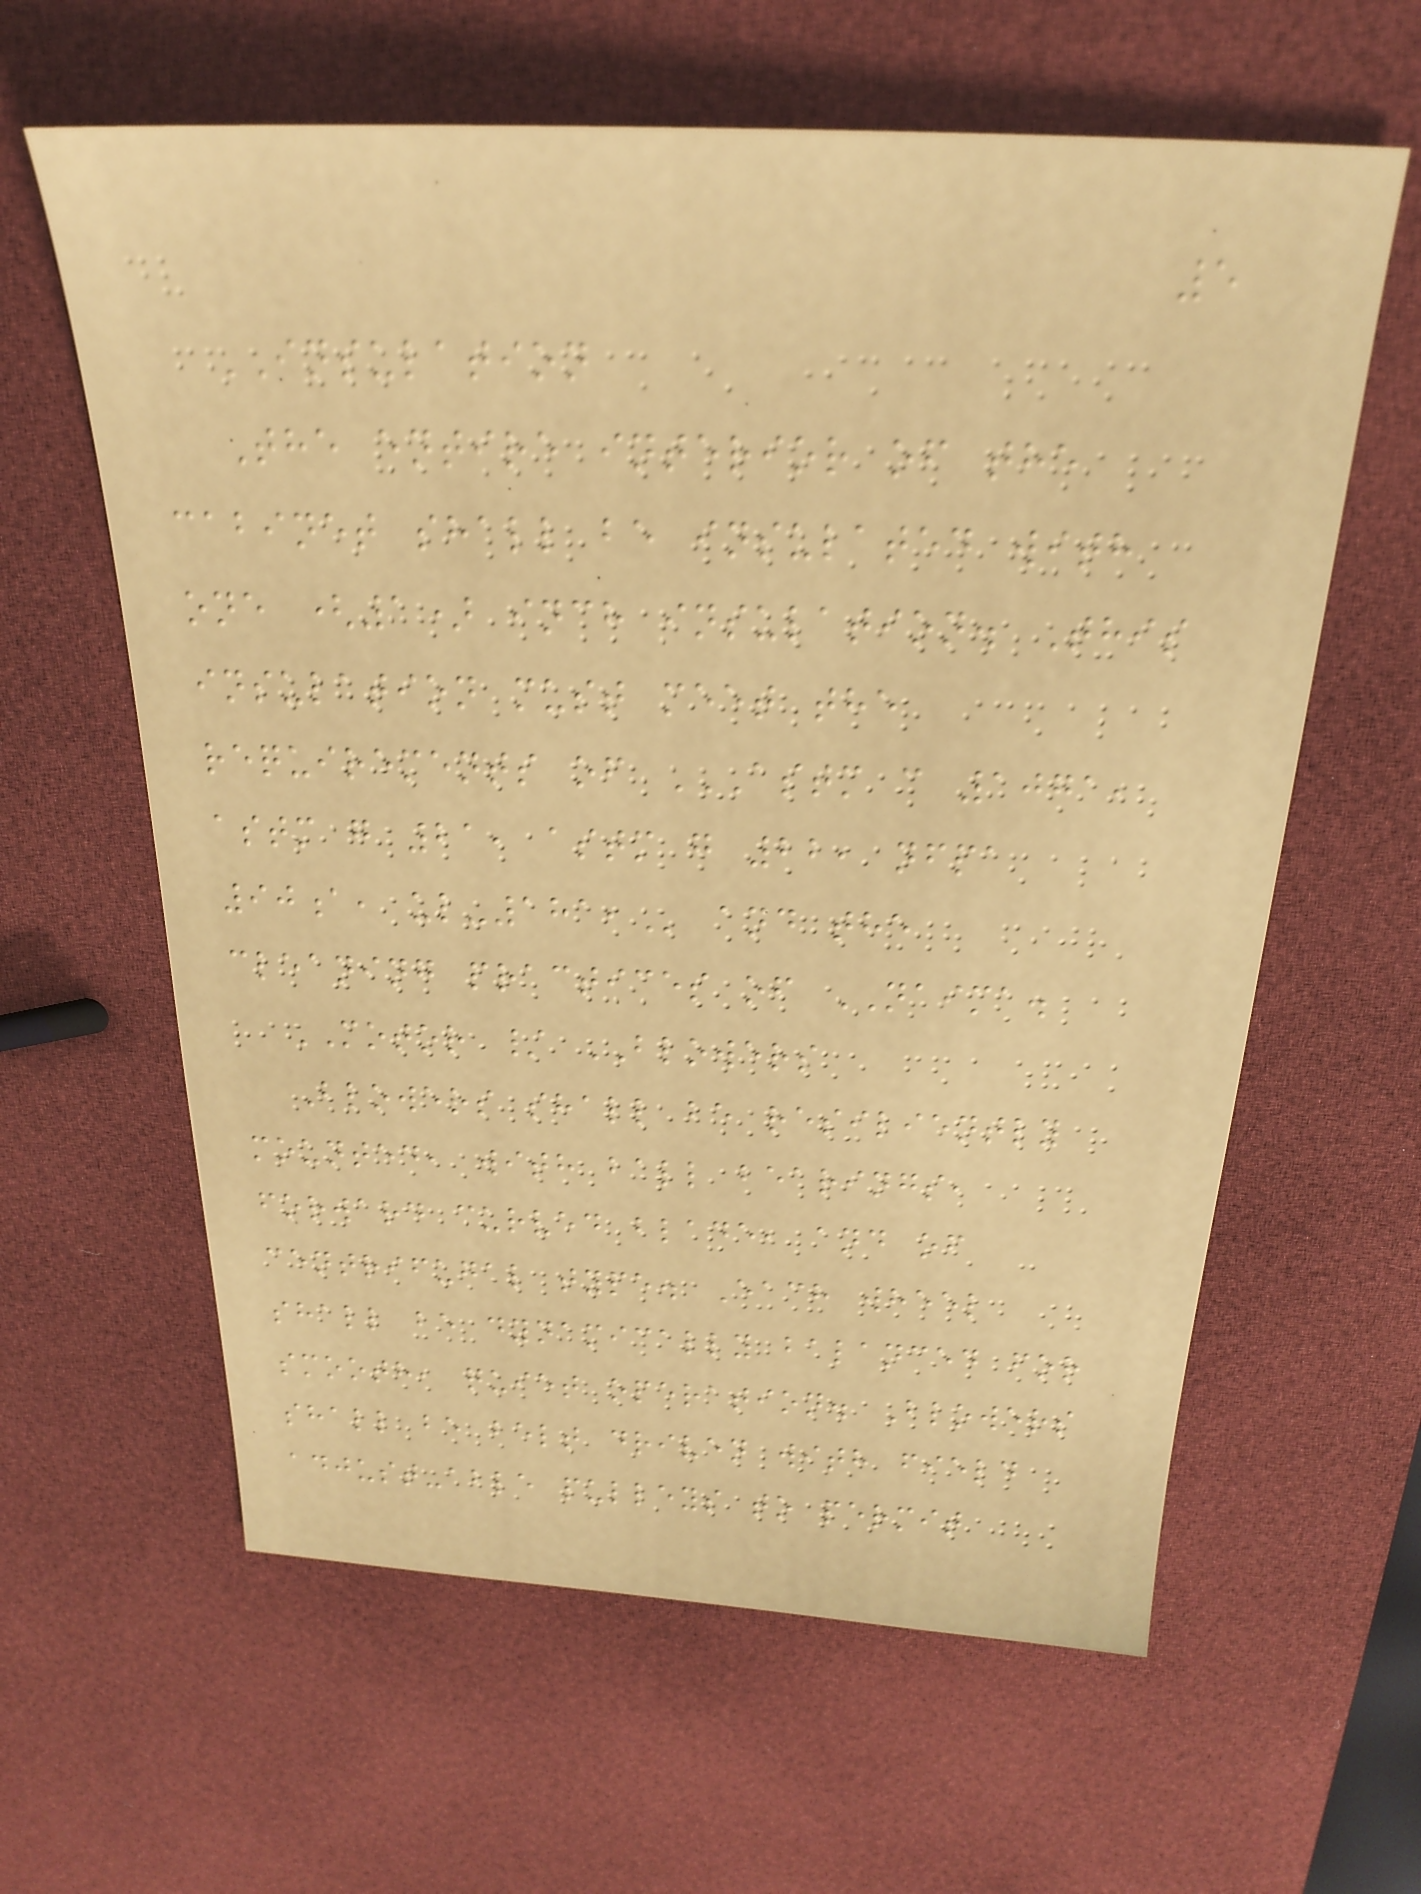5
INSULATION
The entire interior of the
cabinet shall be insulated with
one (1) inch insulation. This
insulation must meet the
requirements of ASTM C 1071,
ASTM G 21, ASTM G 22, NFPA
90A, UL-181, and the
cleaning practices of NAIMA.
MOTOR / BLOWERS
Blowers shall be resiliently
mounted, with ball bearings,
forward curved blade, and of
centrifugal type. Each wheel
shall be dynamically balanced for
smooth, quiet operation. Blowers
shall be belt driven with field
adjust-able pulleys to permit
